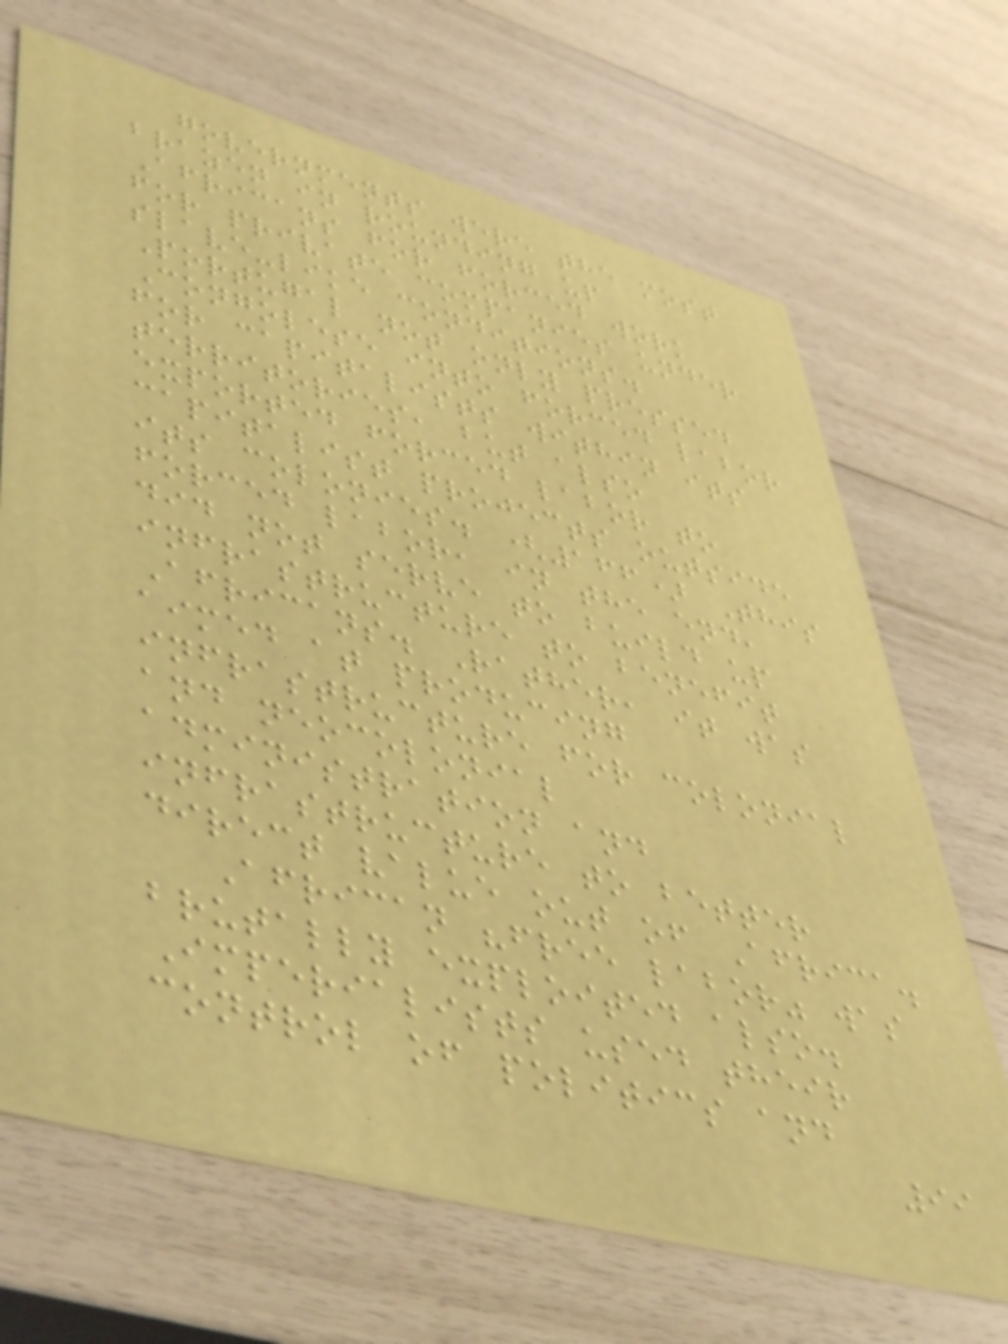governments were the most
brazen in rounding up
Africans for forced work
for private companies under
slave-like conditions.
Portugal not only pressed
Congolese into forced labor
for capitalists within its
territories, but also
exported forced labor to
capitalist projects outside
its colonies. (166) This
forced labor, in the end,
did not serve to build up
infrastructure to benefit
Africans. Rather, it was
aimed at producing
infrastructure for colonial
and neocolonial
administration and
infrastructure to better
direct value out of Africa.
African "free labor" was
brutally exploited also.
Imperialists used their
control of politics and
99
